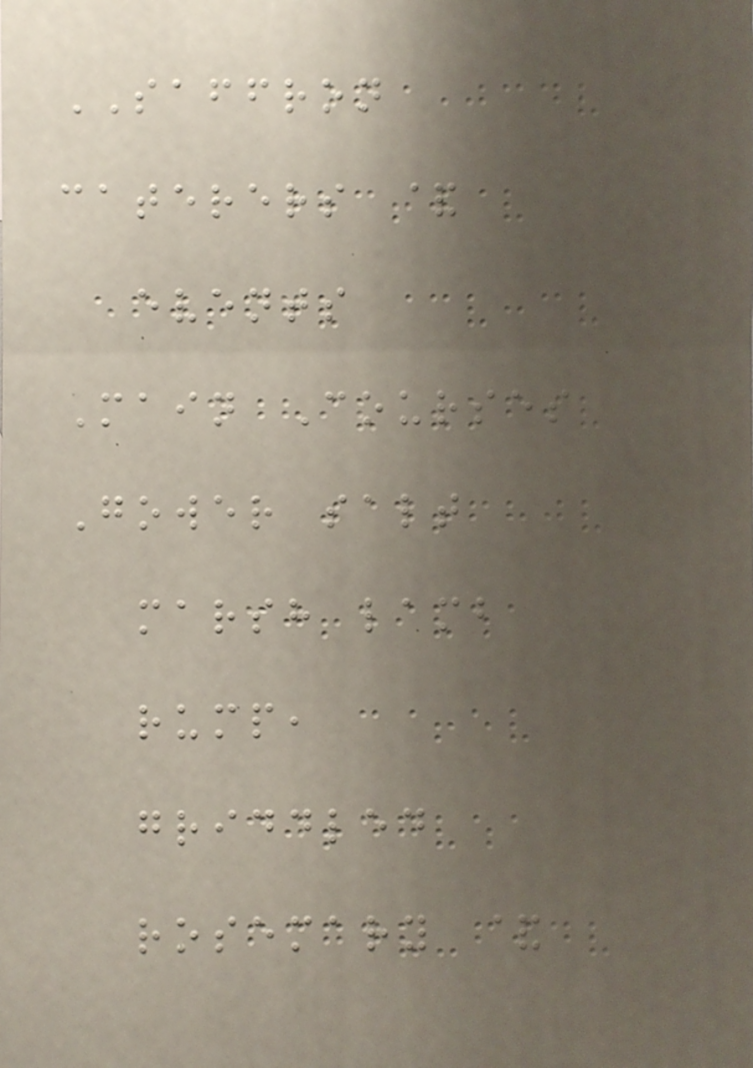SAFFRON
caterers &
events
Main Courses
Gower salt
marsh lamb
rump,
griddled
rosemary &
